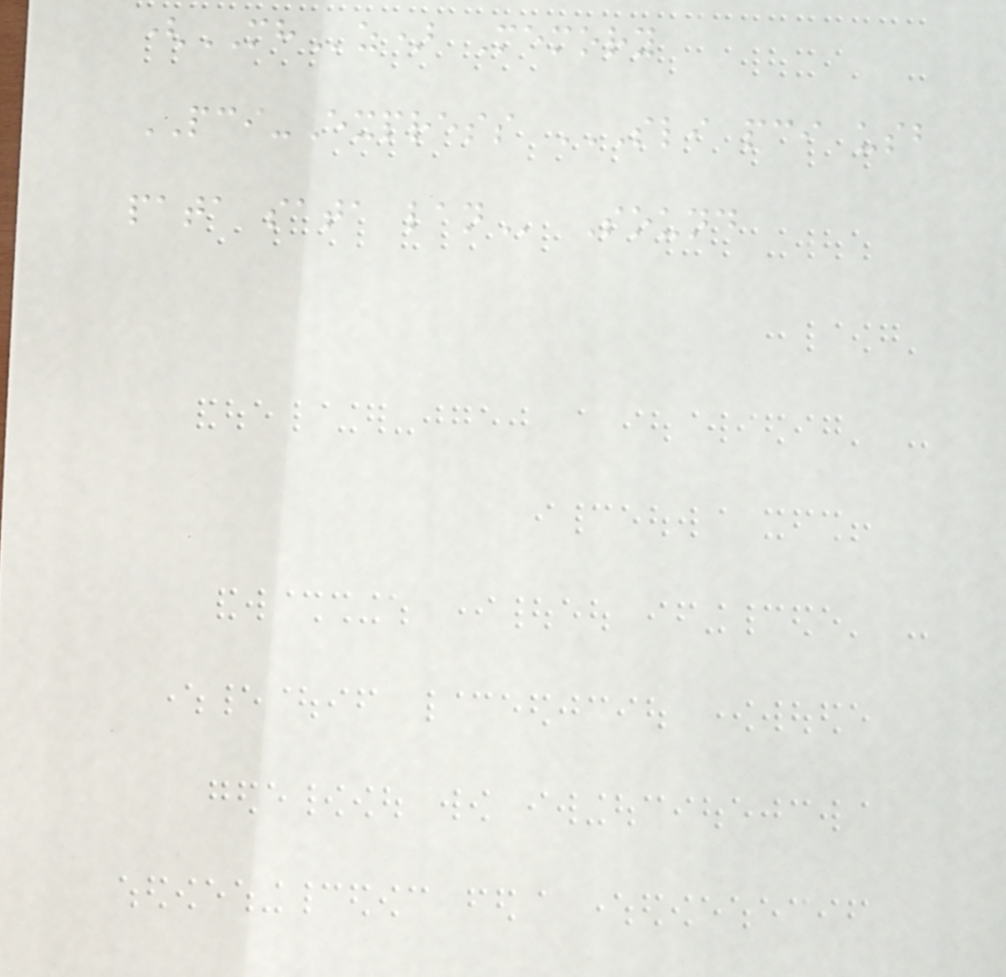(MHz) Memory
PCI-Express SLI PCI USB
PATA SATA LAN Sound
